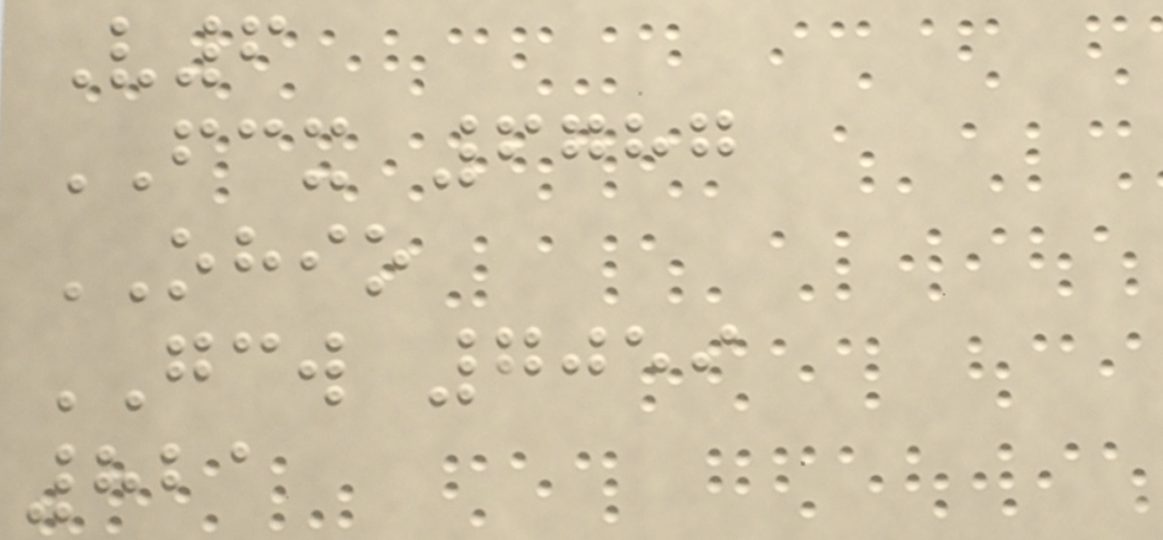V6
FCX 6787
OHIO
GCW 7059
821
